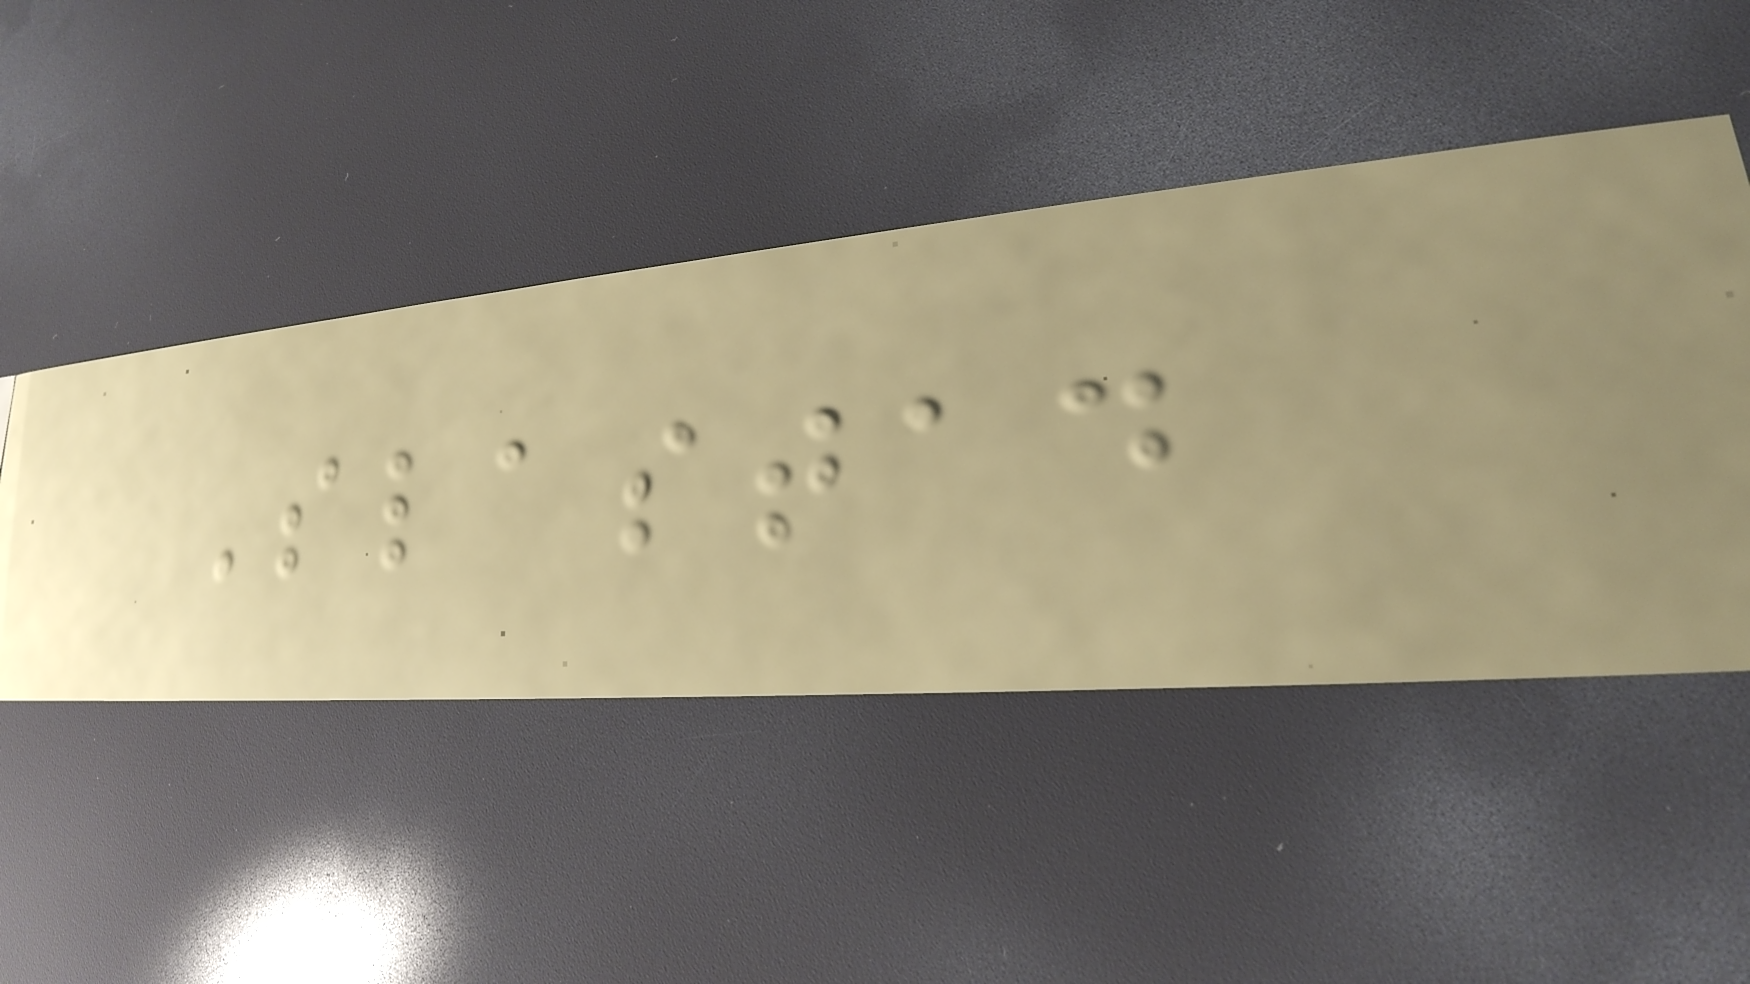Slastad
